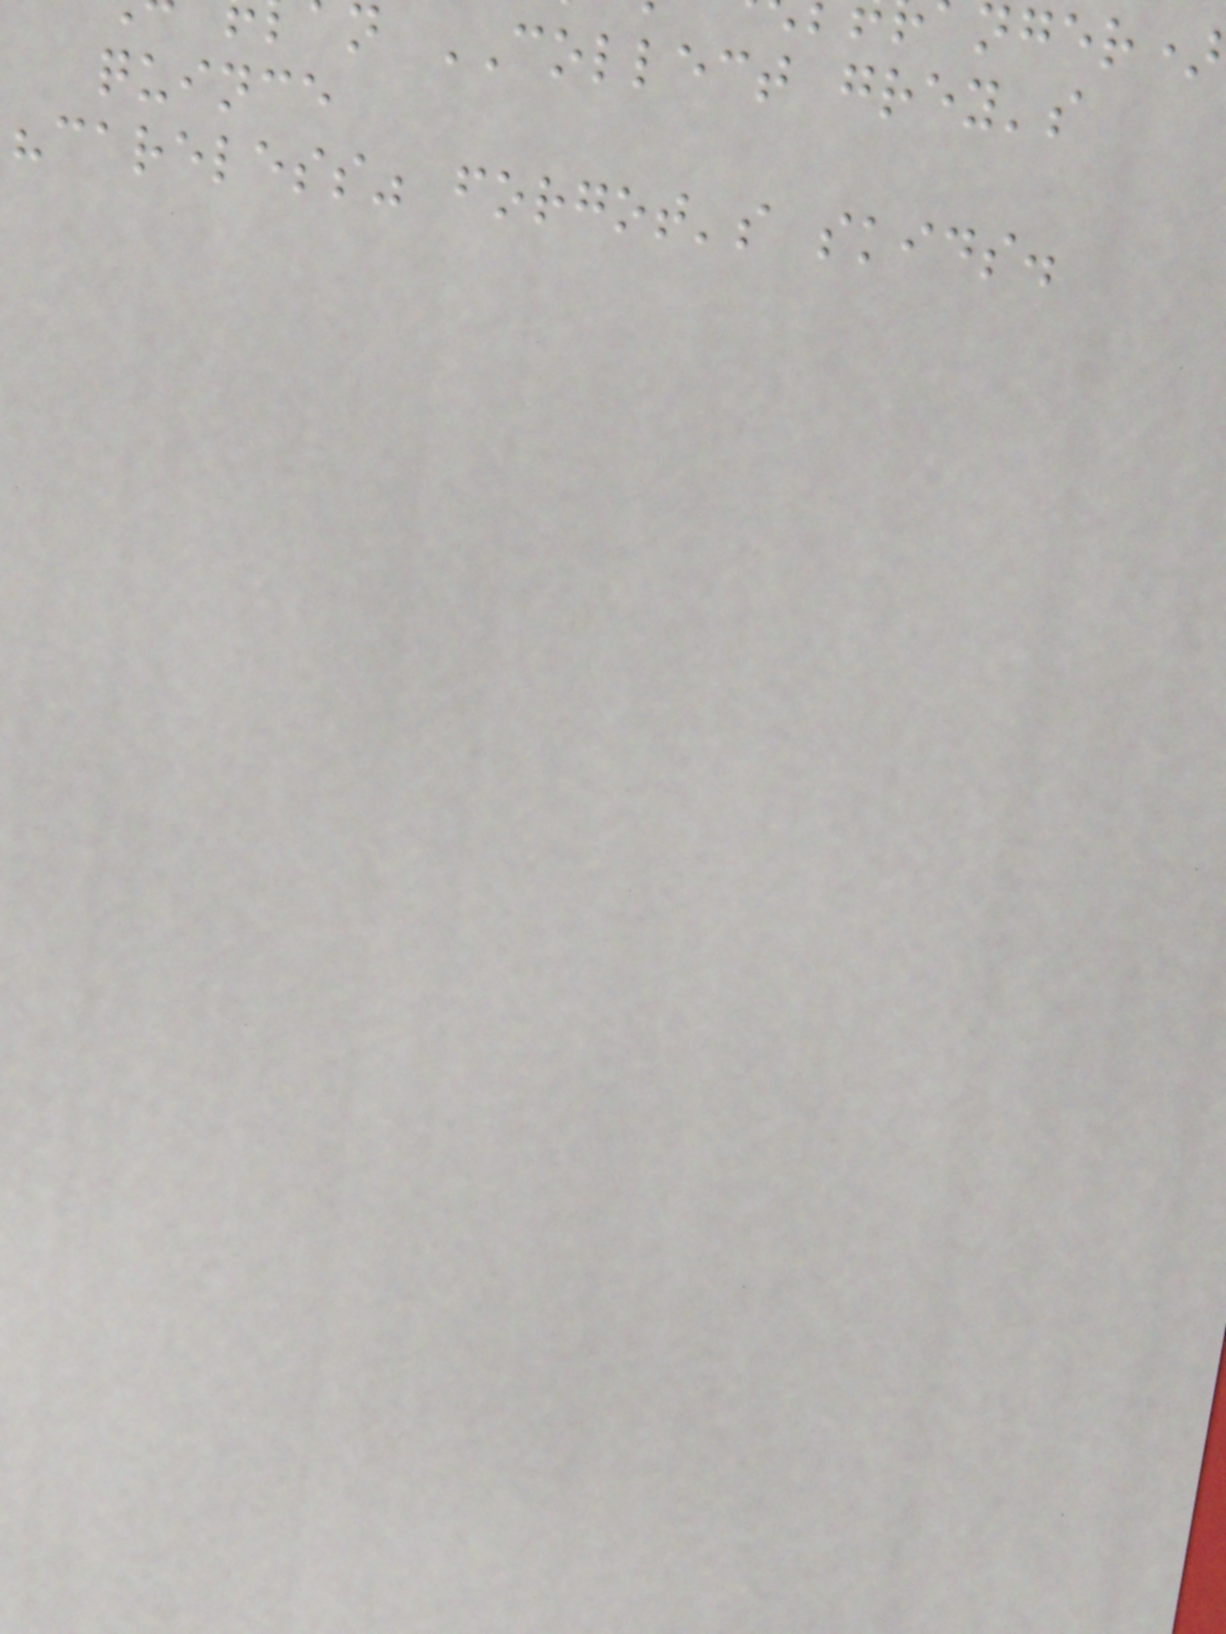n COLLECT grey's
quince
"careless" forgot's skids.
